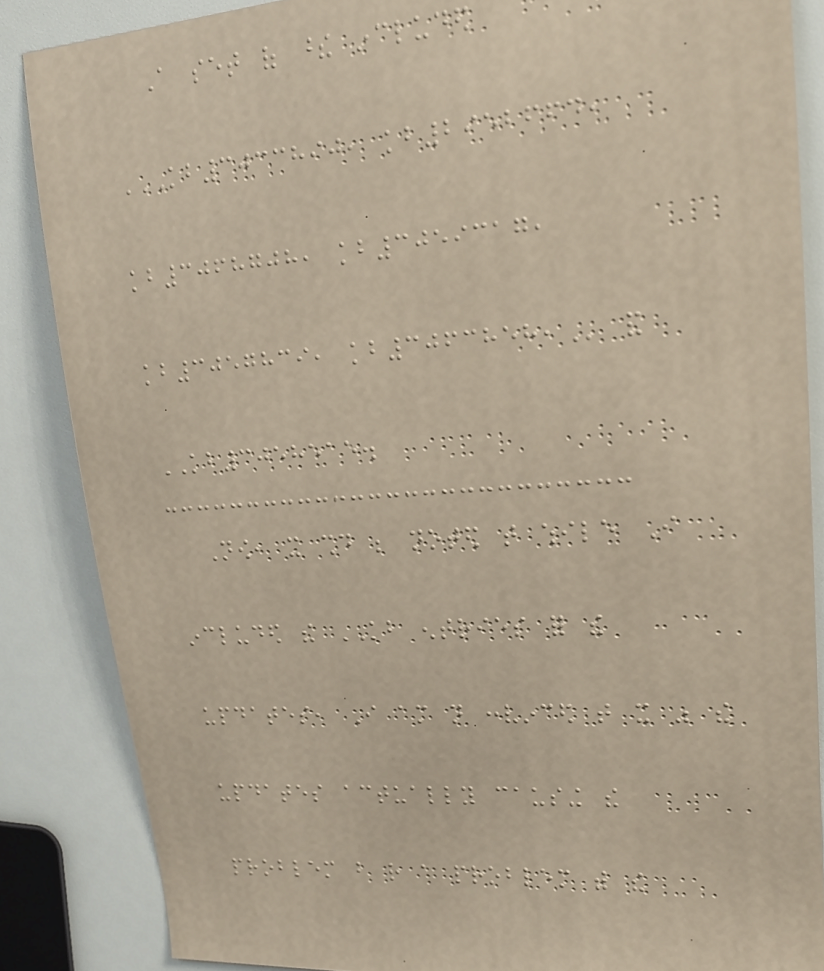A set of these included
KB3033890, KB2952664,
KB3068708, KB3059317,
KB3057839, KB3063858, and
KB3058515.
Now, it should be noted that while I
included the KB entries for the
updates, I am not convinced that it was the
updates actually causing the
problem but rather a problem with the
